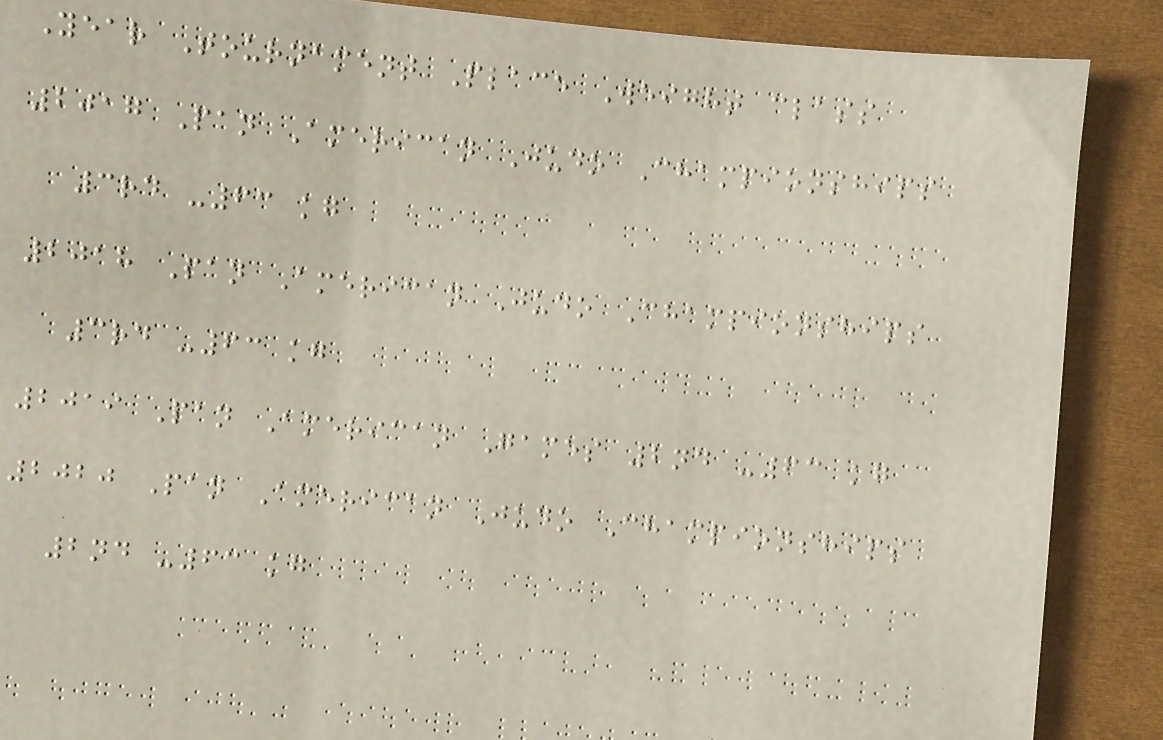Year Tournament Place Weight class
2017 Pan American Judo Championships
3rd -63 kg
2018 Pan American Judo Championships
3rd -63 kg
2019 Pan American Games 2nd -63 kg
2020 Pan American Judo Championships
2nd -63 kg
